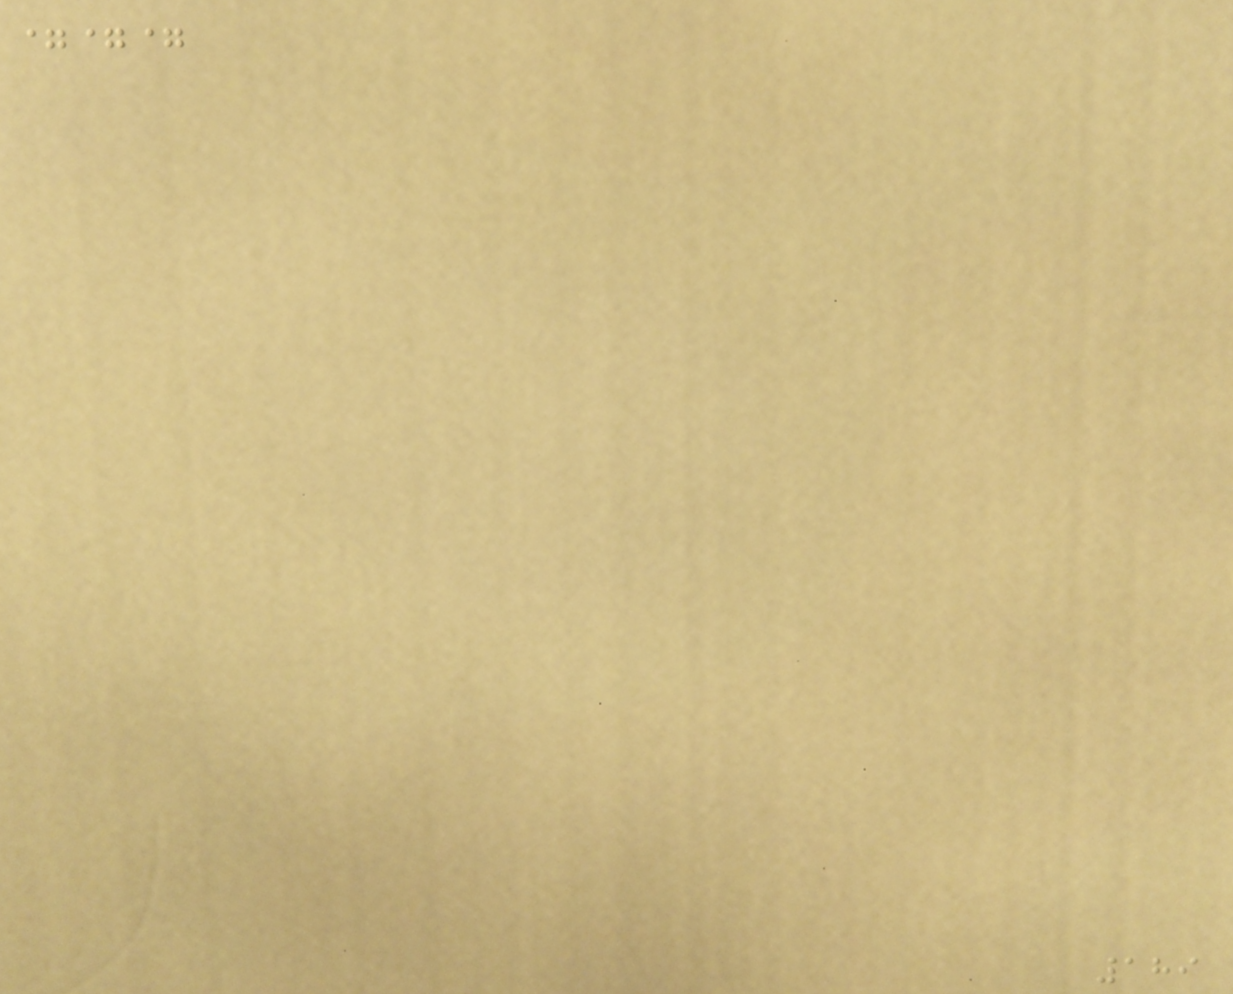===
189
